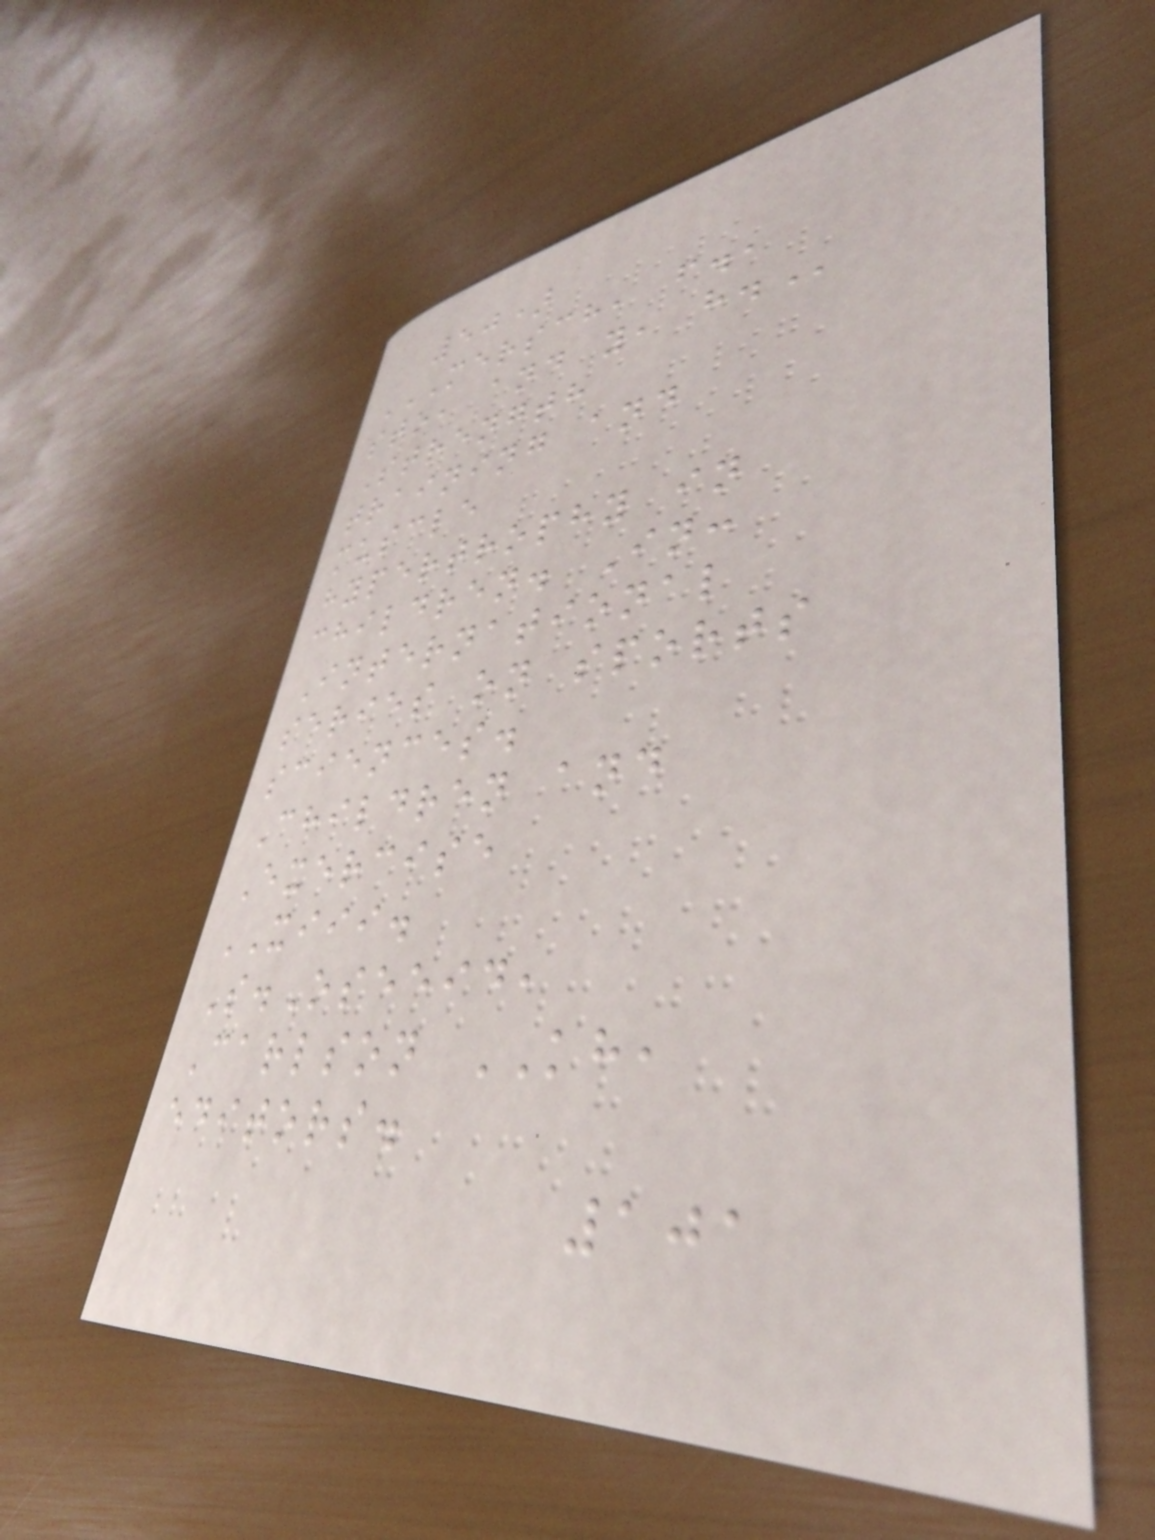50)
MERSCH, F.,
STO, AND Y, H.
Strength
training and
muscle
hypertrophy in
children. In:
International
series on sports
sciences.
Children and
Exercise
XIII.
S.Oseeid,
Carlson KH,
editors.
101
